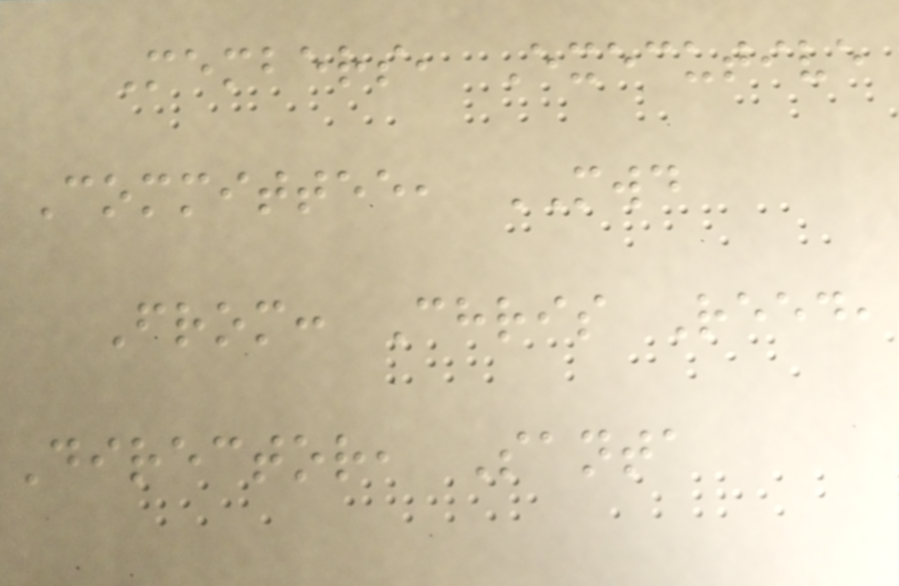Members, Executive
Committee, MWD
From: Chris Reed,
Director, Santa
